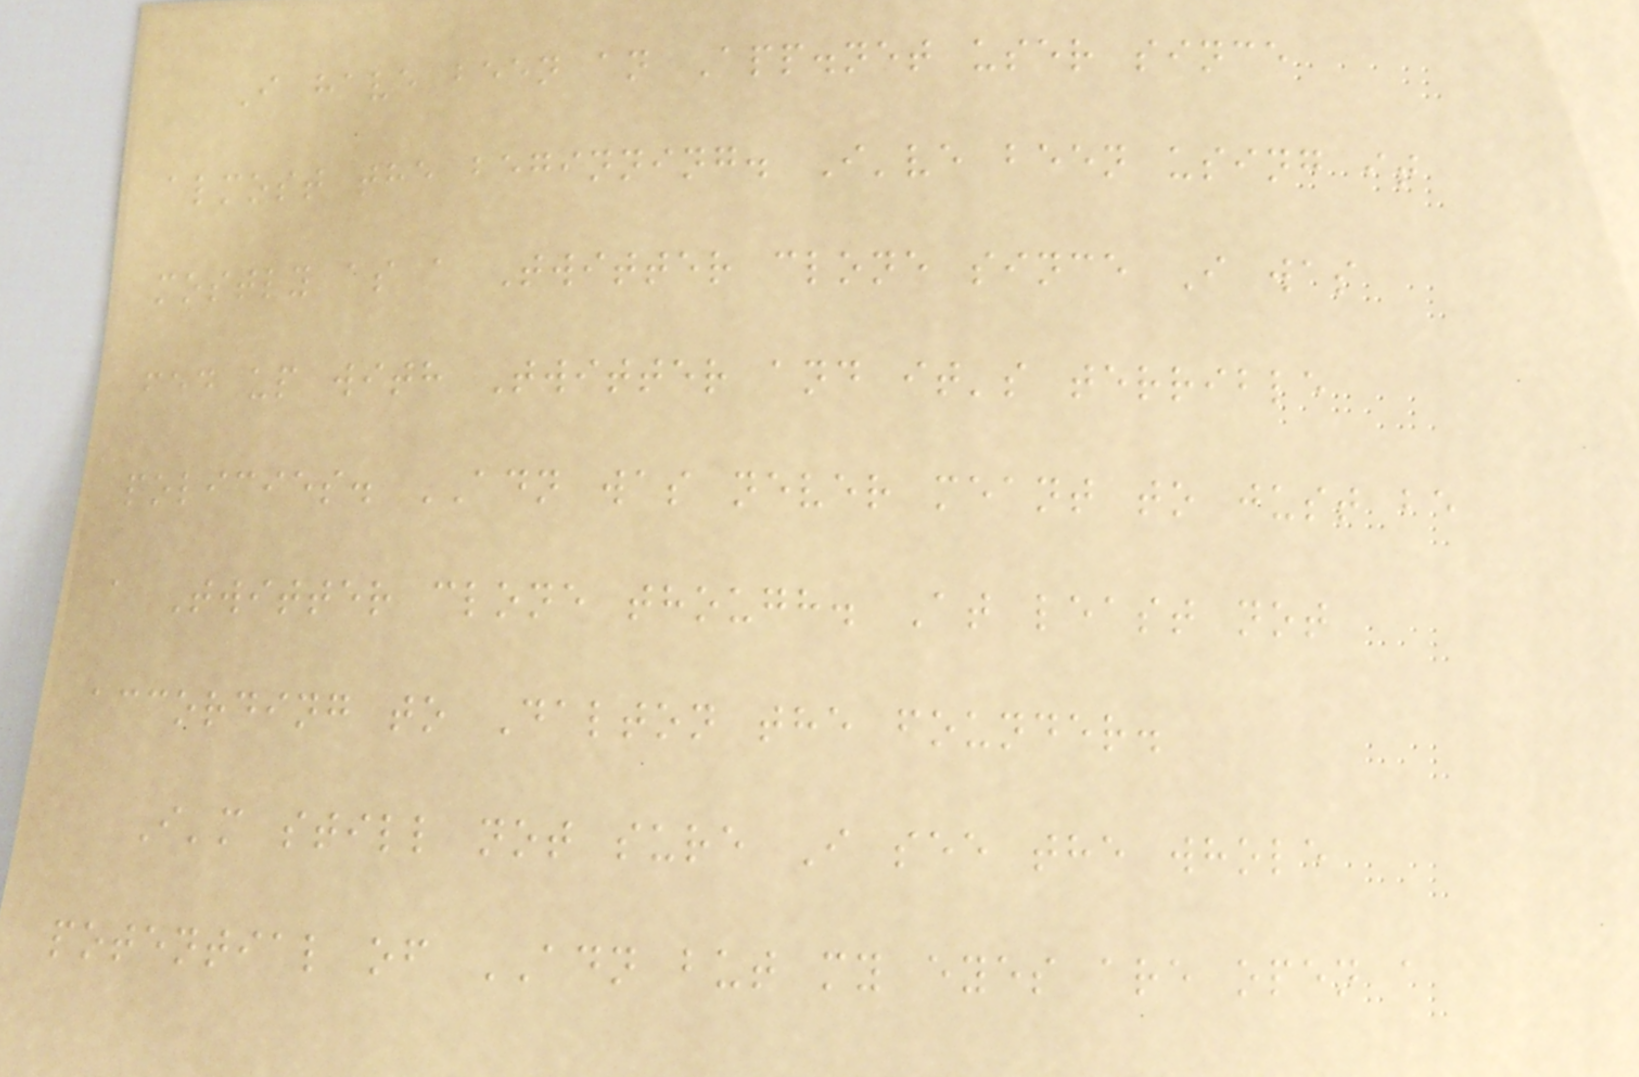I have been an App.net user since
almost the beginning. I've been using it
mostly as a Twitter clone since I was
fed up with Twitter and it's terrible
policies. ADN was never meant to just be
a Twitter clone though. At least not
according to Dalton the founder.
I'm still not sure I see the whole
potential of ADN but my eyes are open a
